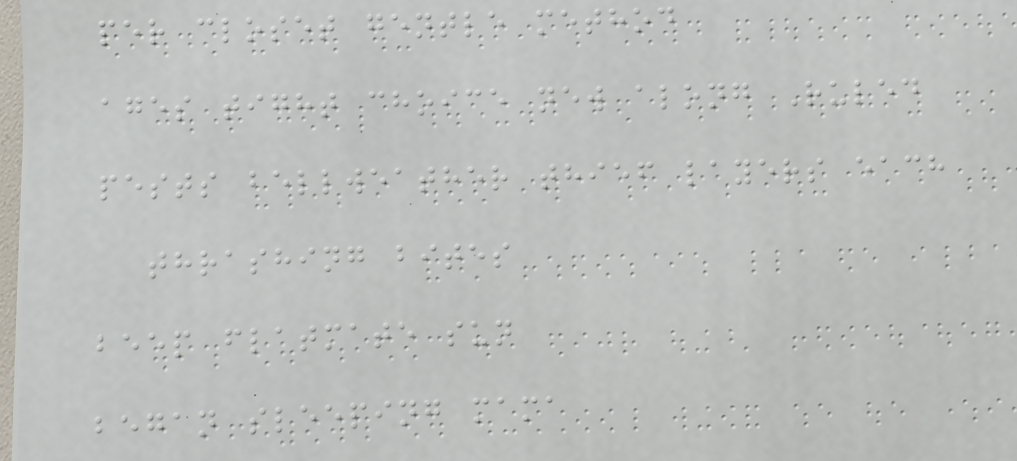per closet gentle method
ages tight choice new along Ruled
pests bellweather thief layers each
thrashing bites
beep flatmate sun
began sleeping mama
